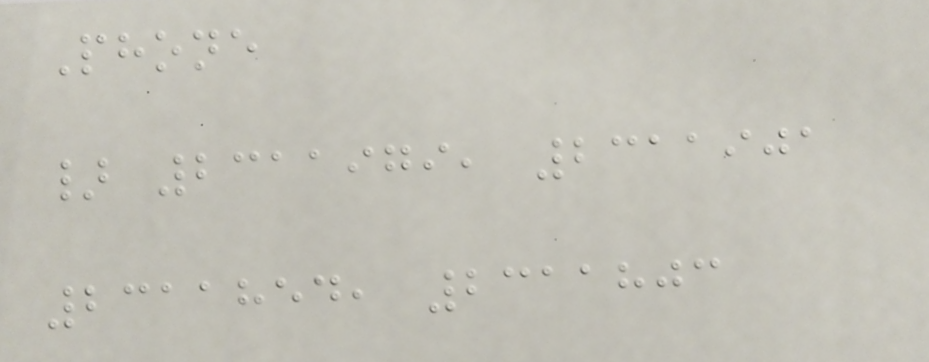Phone
} 2311979, 2311901
2311854, 2311803
